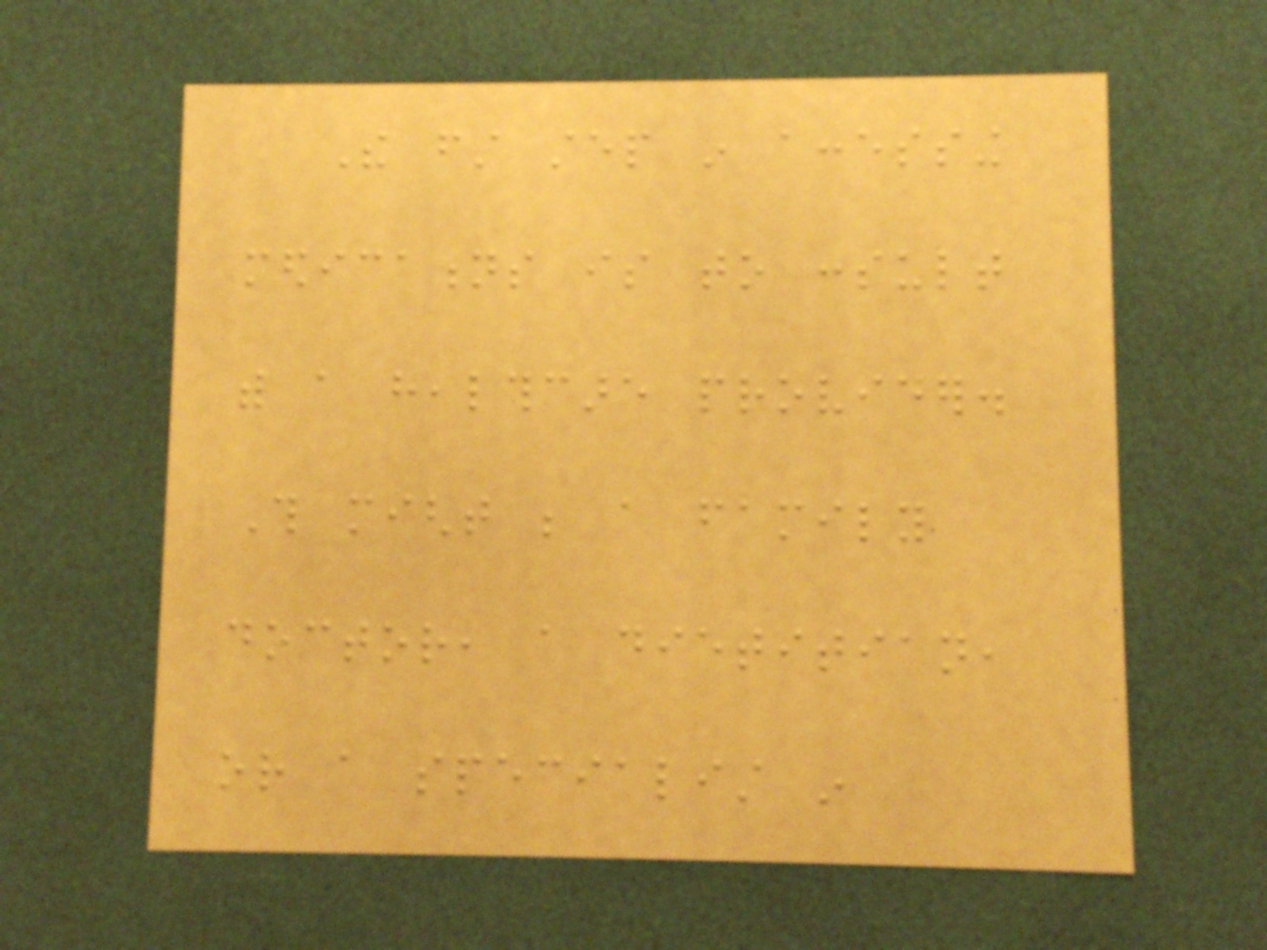The first step in accessing
medications is to consult
with a healthcare provider.
This might be a family
doctor, a dietitian,
or a specialist in
